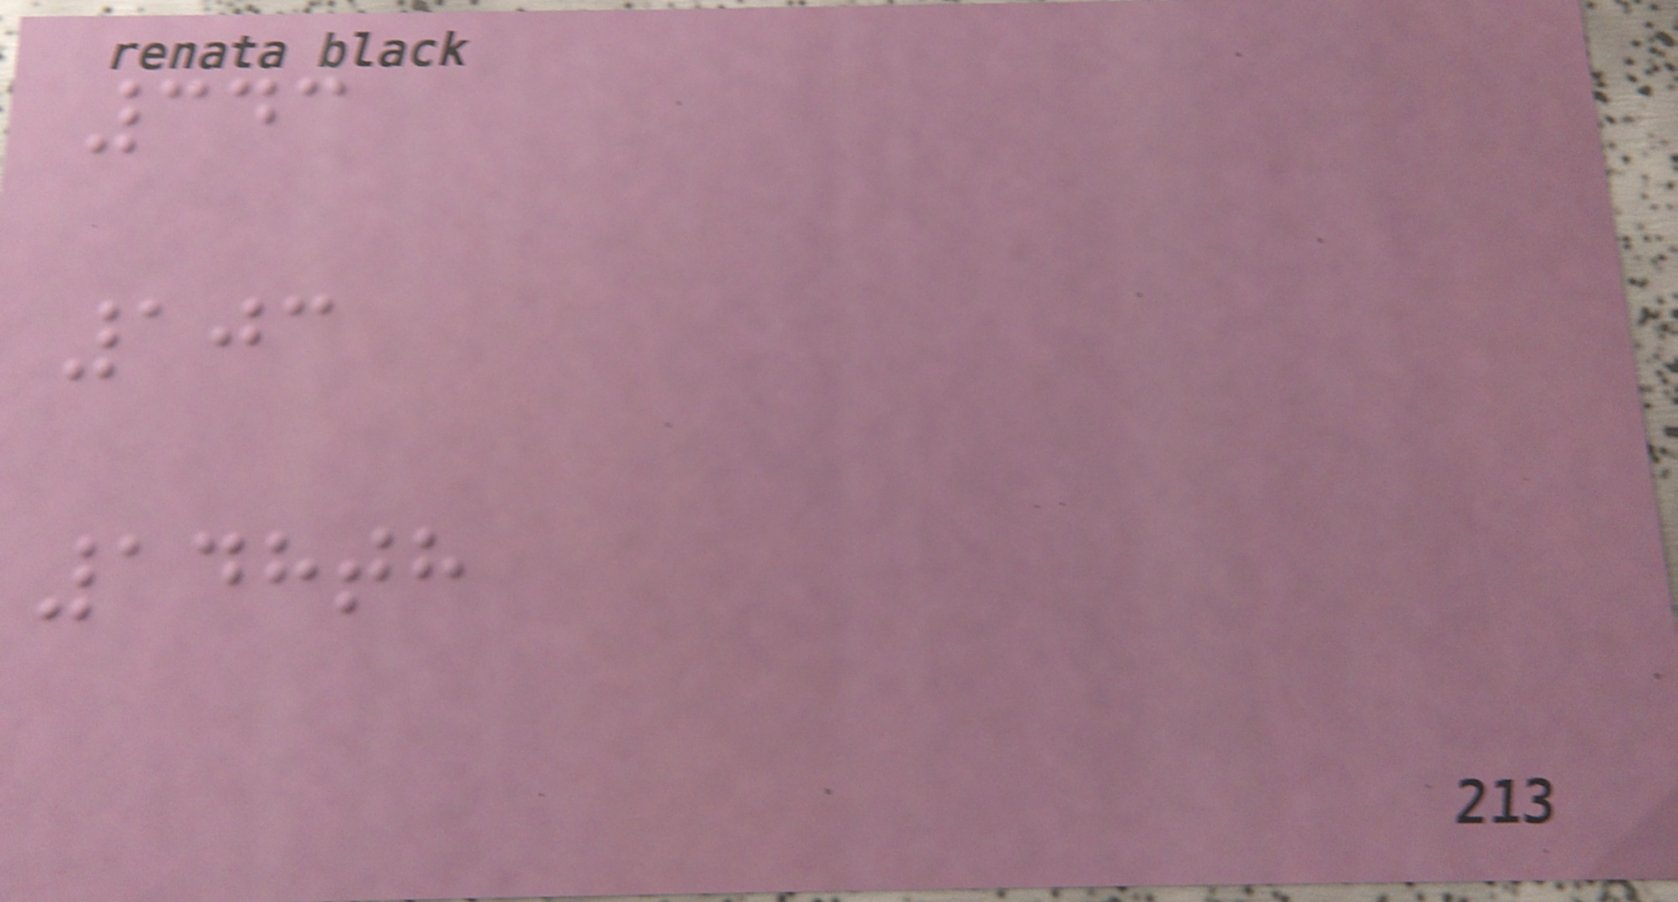343
103
148th
